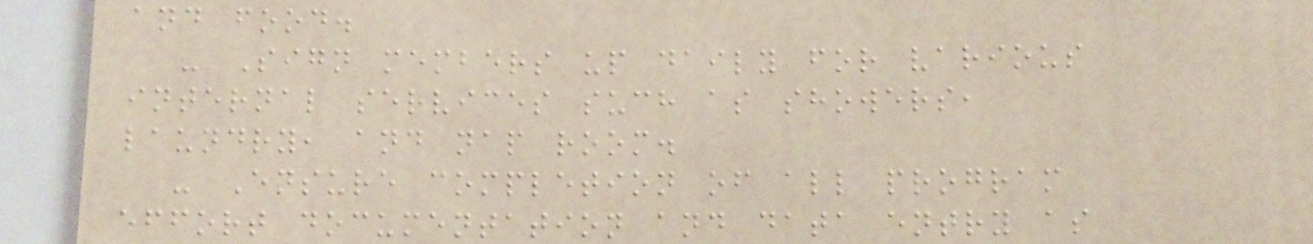and food.
- Sign members up daily for various
internal services such as showers,
laundry, and nap room.
- Ensure completion of all program
effort documentation and data entry as
